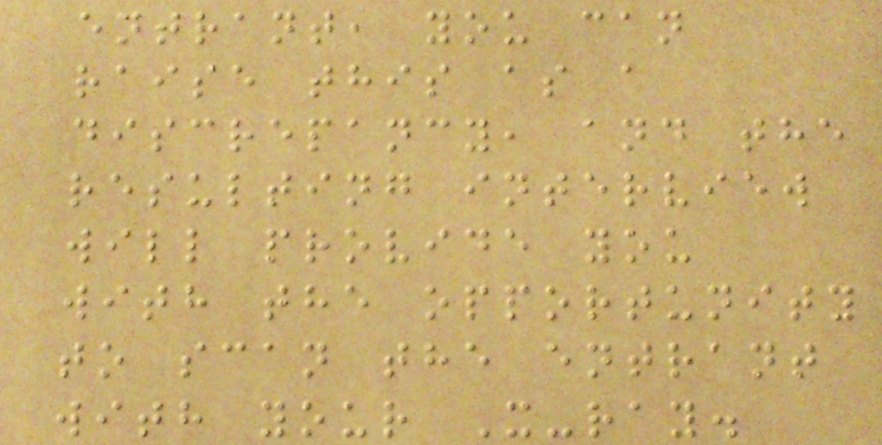entrant, you can
raise this as a
discrepancy, and the
resulting interview
will provide you
with the opportunity
to scan the entrant
with your X-ray.
